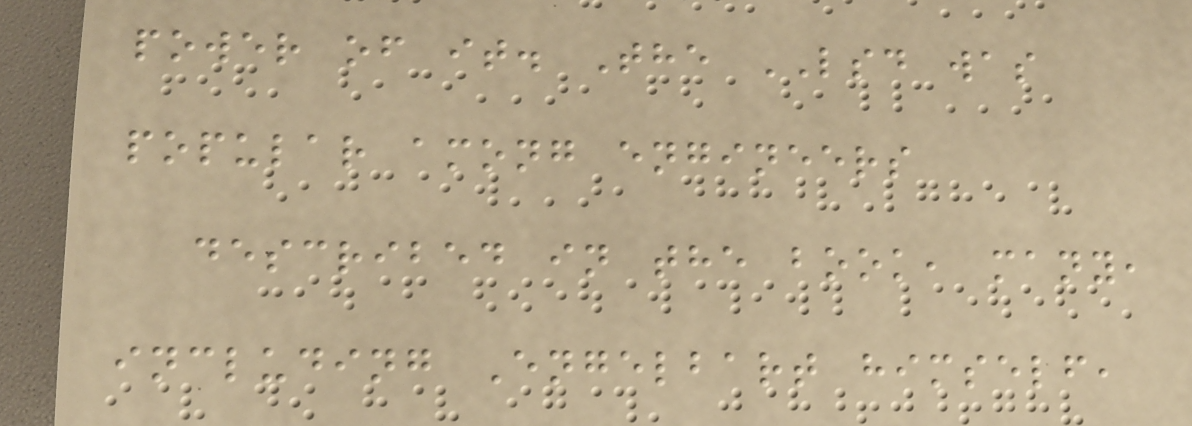power of it. The LSD was
popular among engineers
described in the book, many,
including Engelbart himself,
